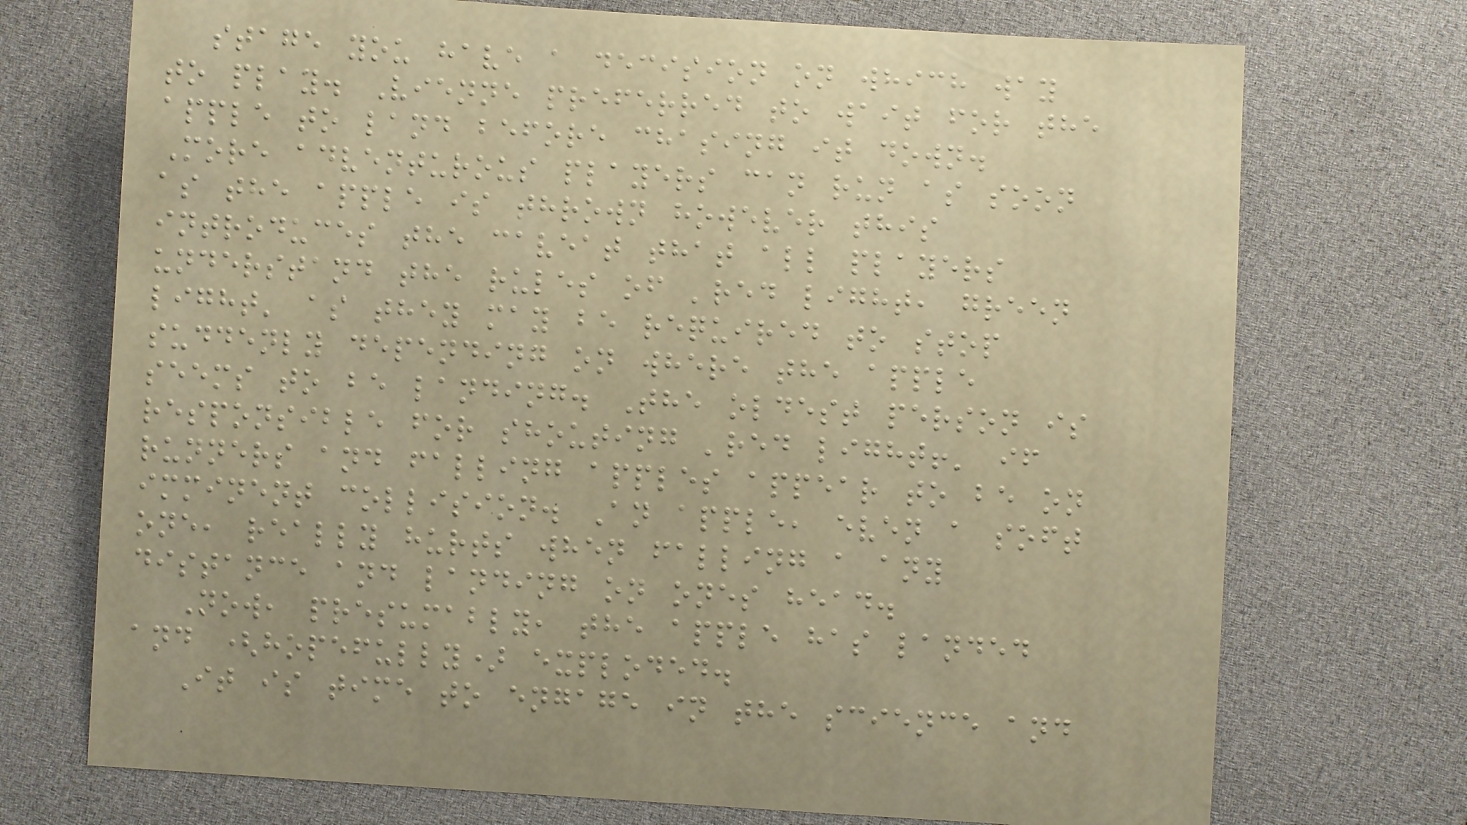stage you have a decision on which way
to play. Vienne preferred to wait for the
apple to land before chasing it down.
More adventurous players can run as soon
as the apple is thrown however this
introduces the caveat that all players
understand the rules of 'red light, green
light' as they may be required to stop
suddenly depending on where the apple
seems to be landing. The oldest person is
responsible for shouting 'red light!' if
runners and falling apples appear to be on
imminent collision. An apple, even a soft
one, really hurts when falling a any
distance and landing on ones head.
Now, presumably, the apple has landed
and (hopefully) exploded.
It is time to engage in the science and
